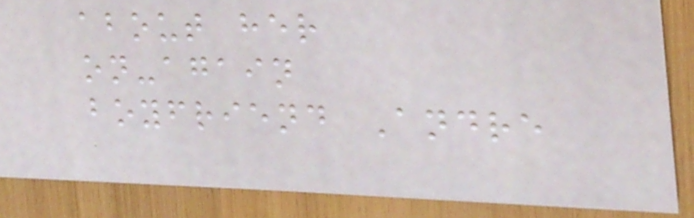about her
on-again
boyfriend Andre
